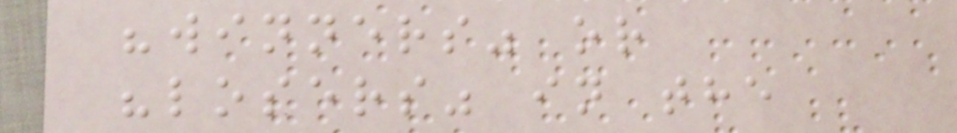"winners" or
"losers" in the
